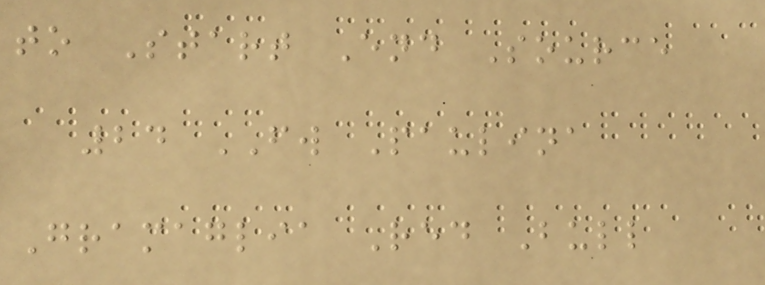to Start End Source
24 FW Paulina
Gramaglia Red Bull
